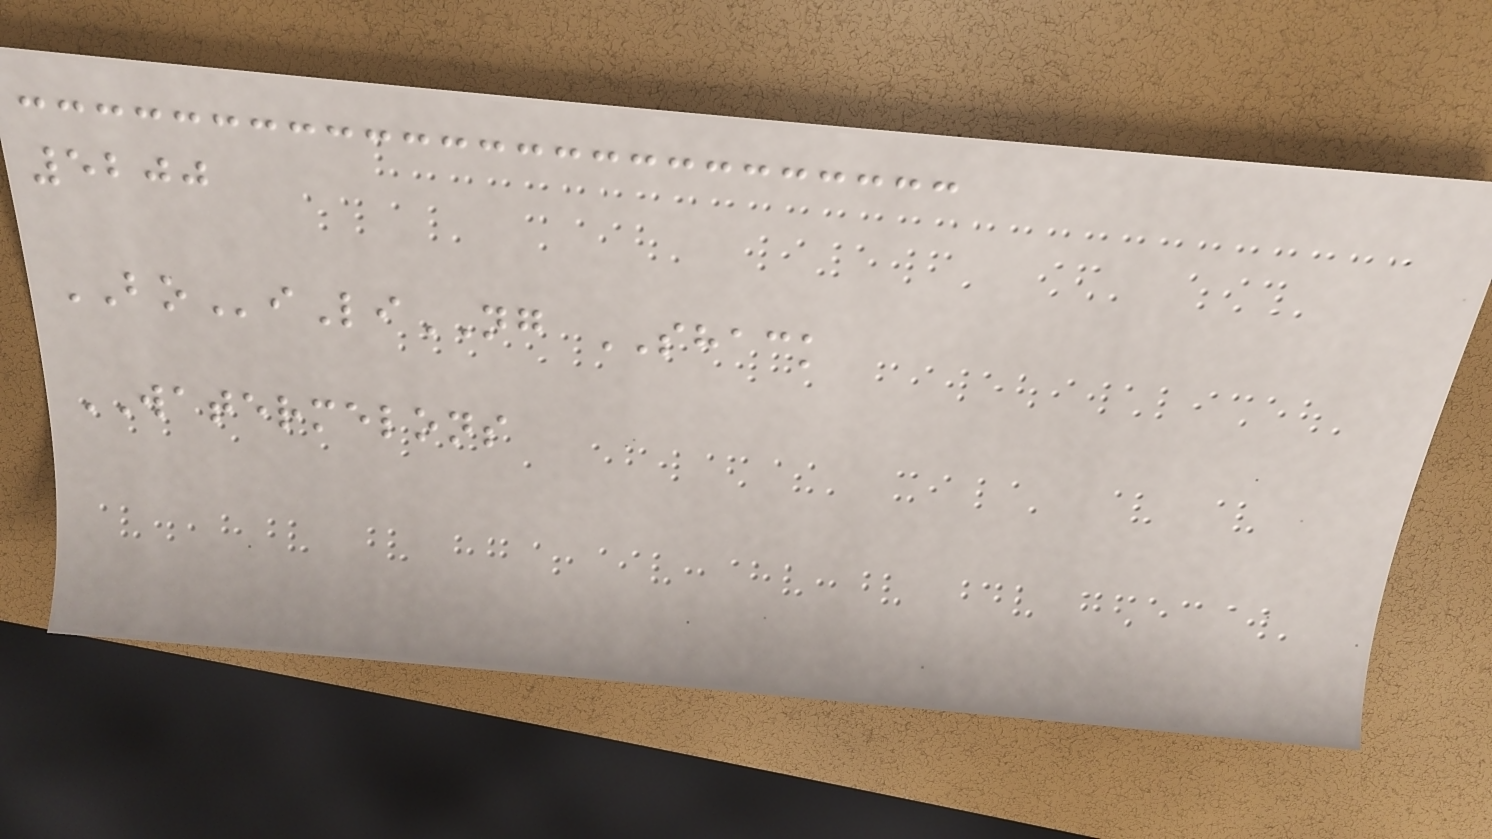5200
BOiLiNG SHACK
WATERMELONS
